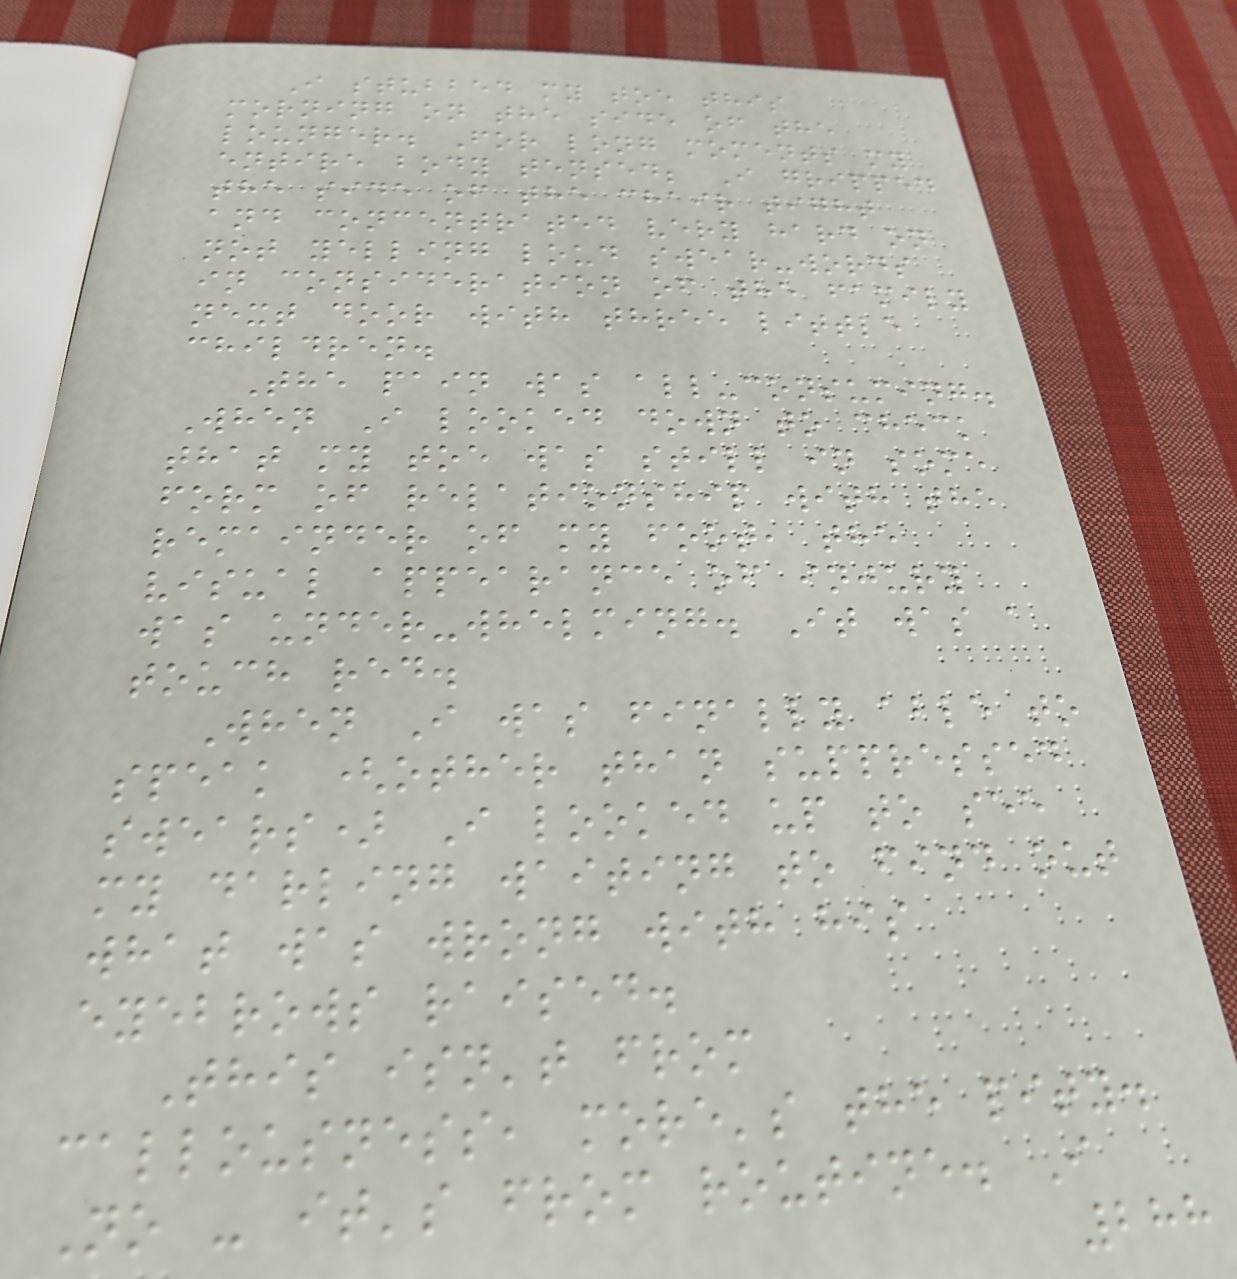I stubbed my toe this
morning on the side of the
lounger. For long moments my
entire body tensed; I gripped
the side of the chair tight
and concentrated very hard on
not yelling loud swear-words
in consideration of the family
next door with three little
children.
The pain was all-consuming.
When I looked down to check
that my toe was still in some
form of relationship with the
remainder of my foot, the
visual appearance of injury
was under-whelming. It was a
touch red.
When I was finally able to
speak (other than suppressed
swears) I looked up to see
my darling waiting to find out
what was wrong with his
eyebrows raised.
This isn't from
callousness, more's the pity.
No - it's from routine. I
288
